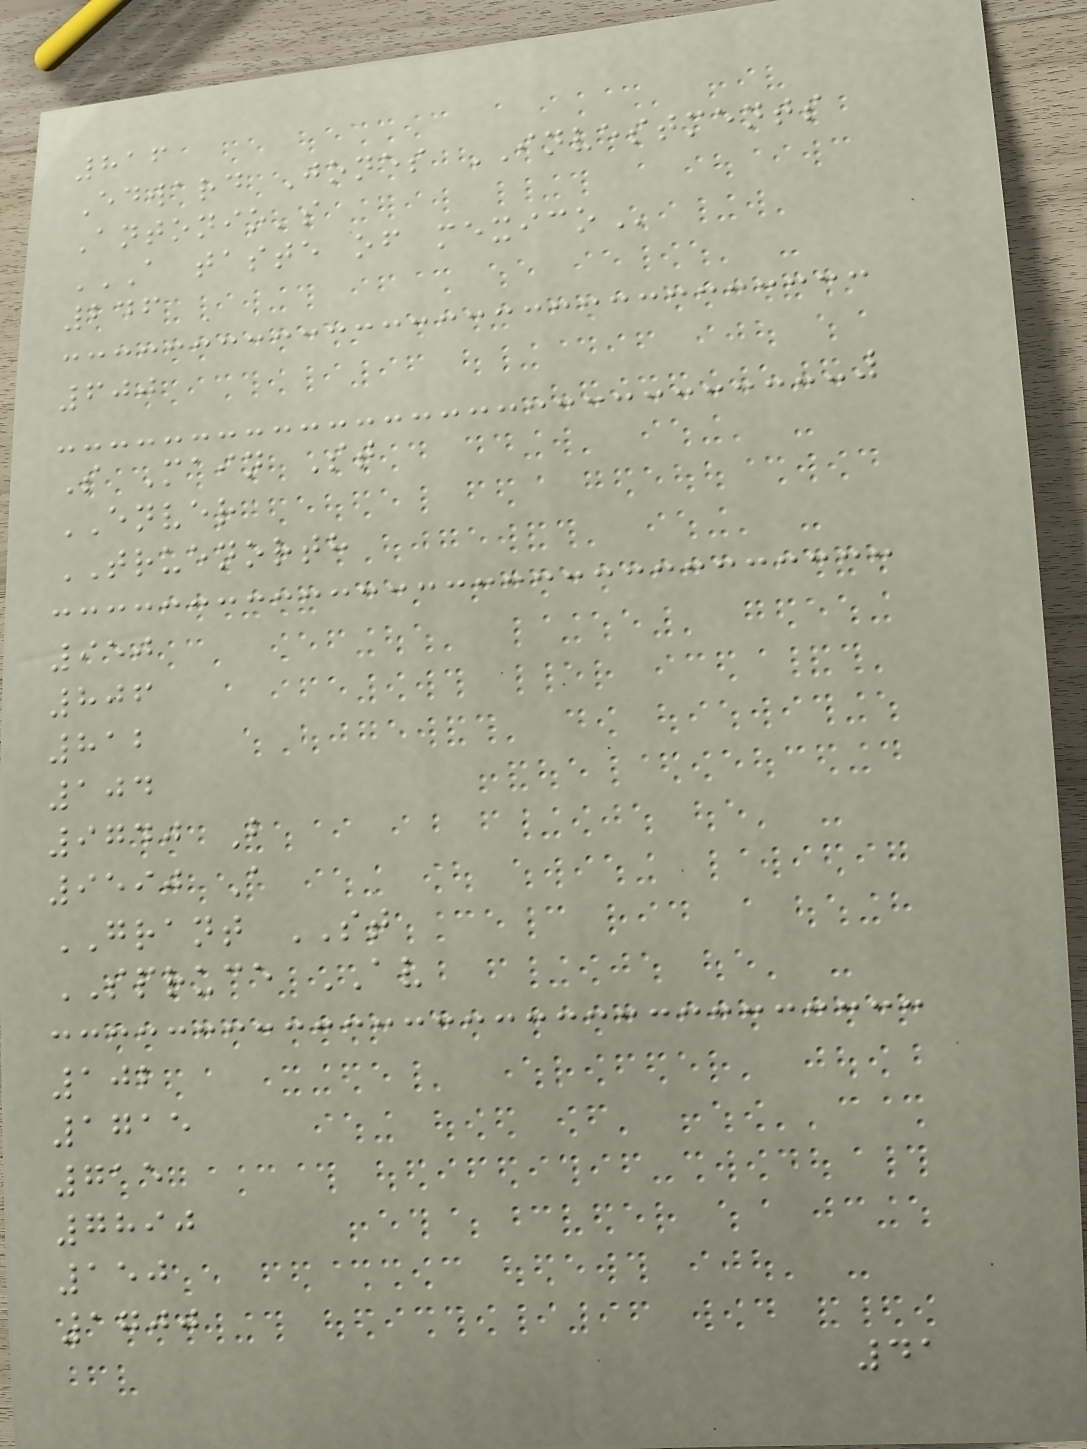816
Edward Jones INVESTMENTS
Antonio's
A TASTE OF MEXICO
246
600
S Main St
ENVER
TRUENORTH
950
806
812
104
9740 B
9590 A
GRANT ST
SPRUCE AV
102
1715
715
7890
150
1700
41
